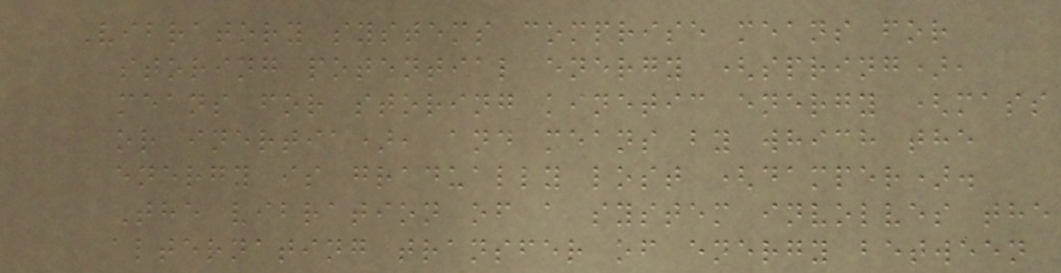Vibratory systems comprise means for
storing potential energy (spring),
means for storing kinetic energy (mass
or inertia), and means by which the
energy is gradually lost (damper).
The vibration of a system involves the
alternating transfer of energy between
